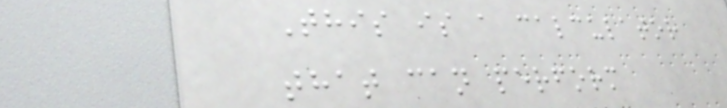This is a calculator
that can perform
